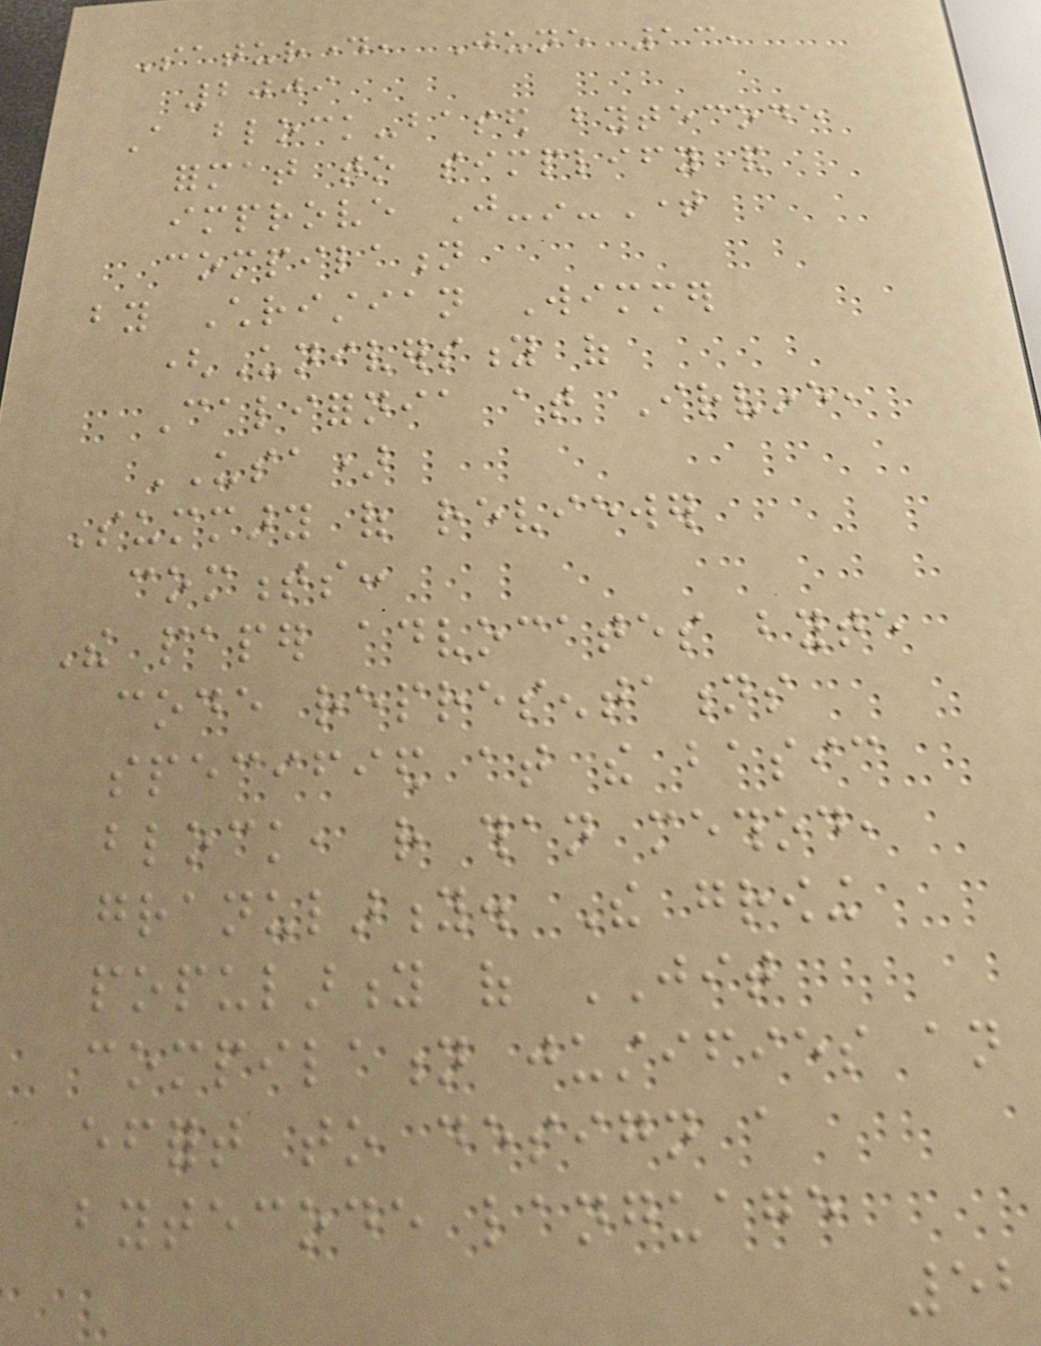Saturday, June 13,
2009
A block-based bytecode
format to simplify and
improve Just-in-Time
compilation
by Christian Wimmer
(University of
California at Irvine,
USA)
Summary of reviewer
comments:
The paper advocates byte
code representations
specified at the basic
block, rather than method,
granularity. The growing
popularity of JIT
compilation justifies an
effort to design a
bytecode language
52
